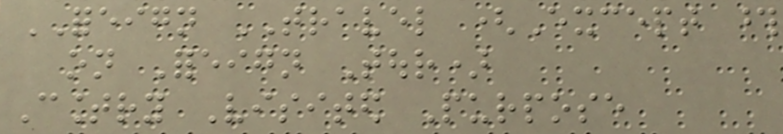FOREIGN TRAVEL (Except those
on Foreign Tour)
Country Visited Purpose
